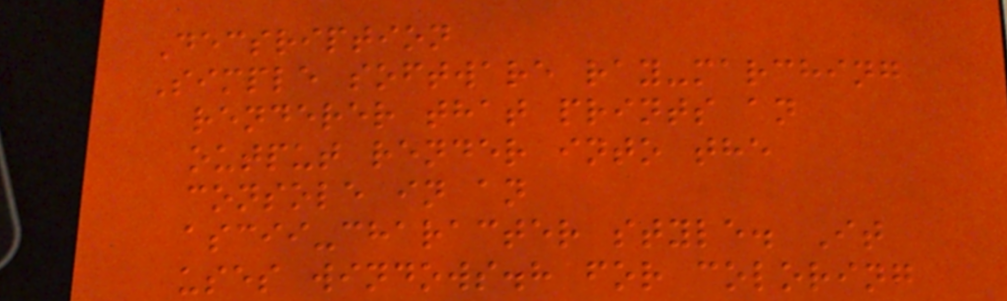Decsription
Simple software ray-marching
renderer that prints an
output render into the
console in an
ascii-character style. It
uses windows.h for coloring
